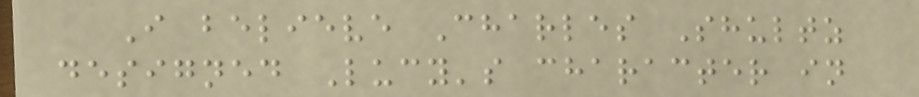I believe Charles Shultz
designed Lucy's character in
